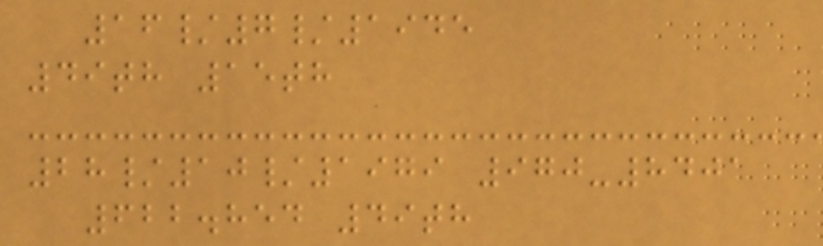16/7/1945
49th 15th
28/10/1979 970-8401
622.854 49th
